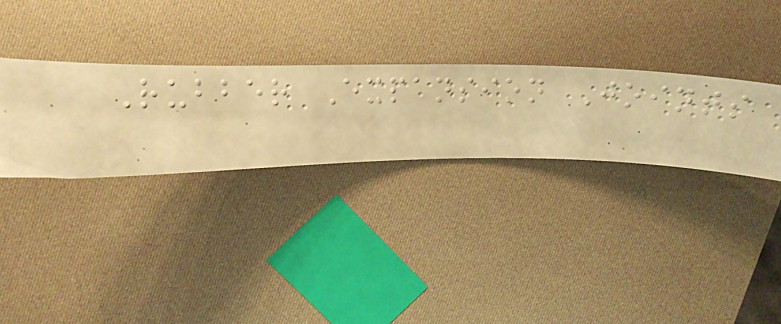Rubber Expansion Joints
